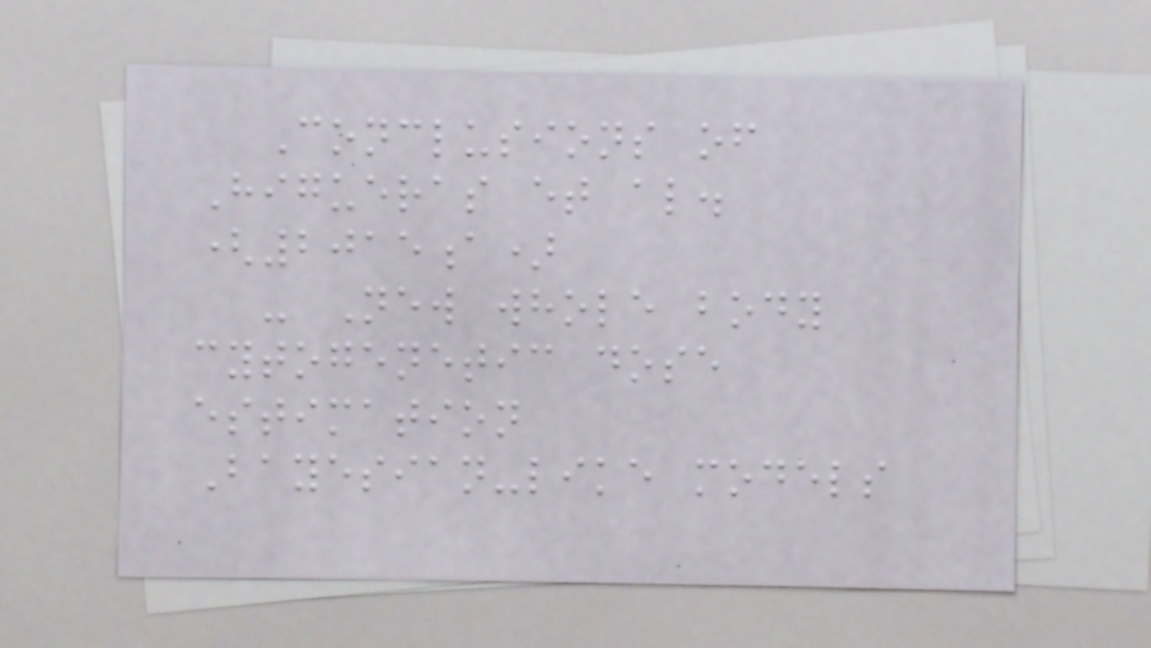Conclusions of
Higueras et al.
(2015a)
- New whole body
cytogenetic dose
estimation
Bayesian-like models
